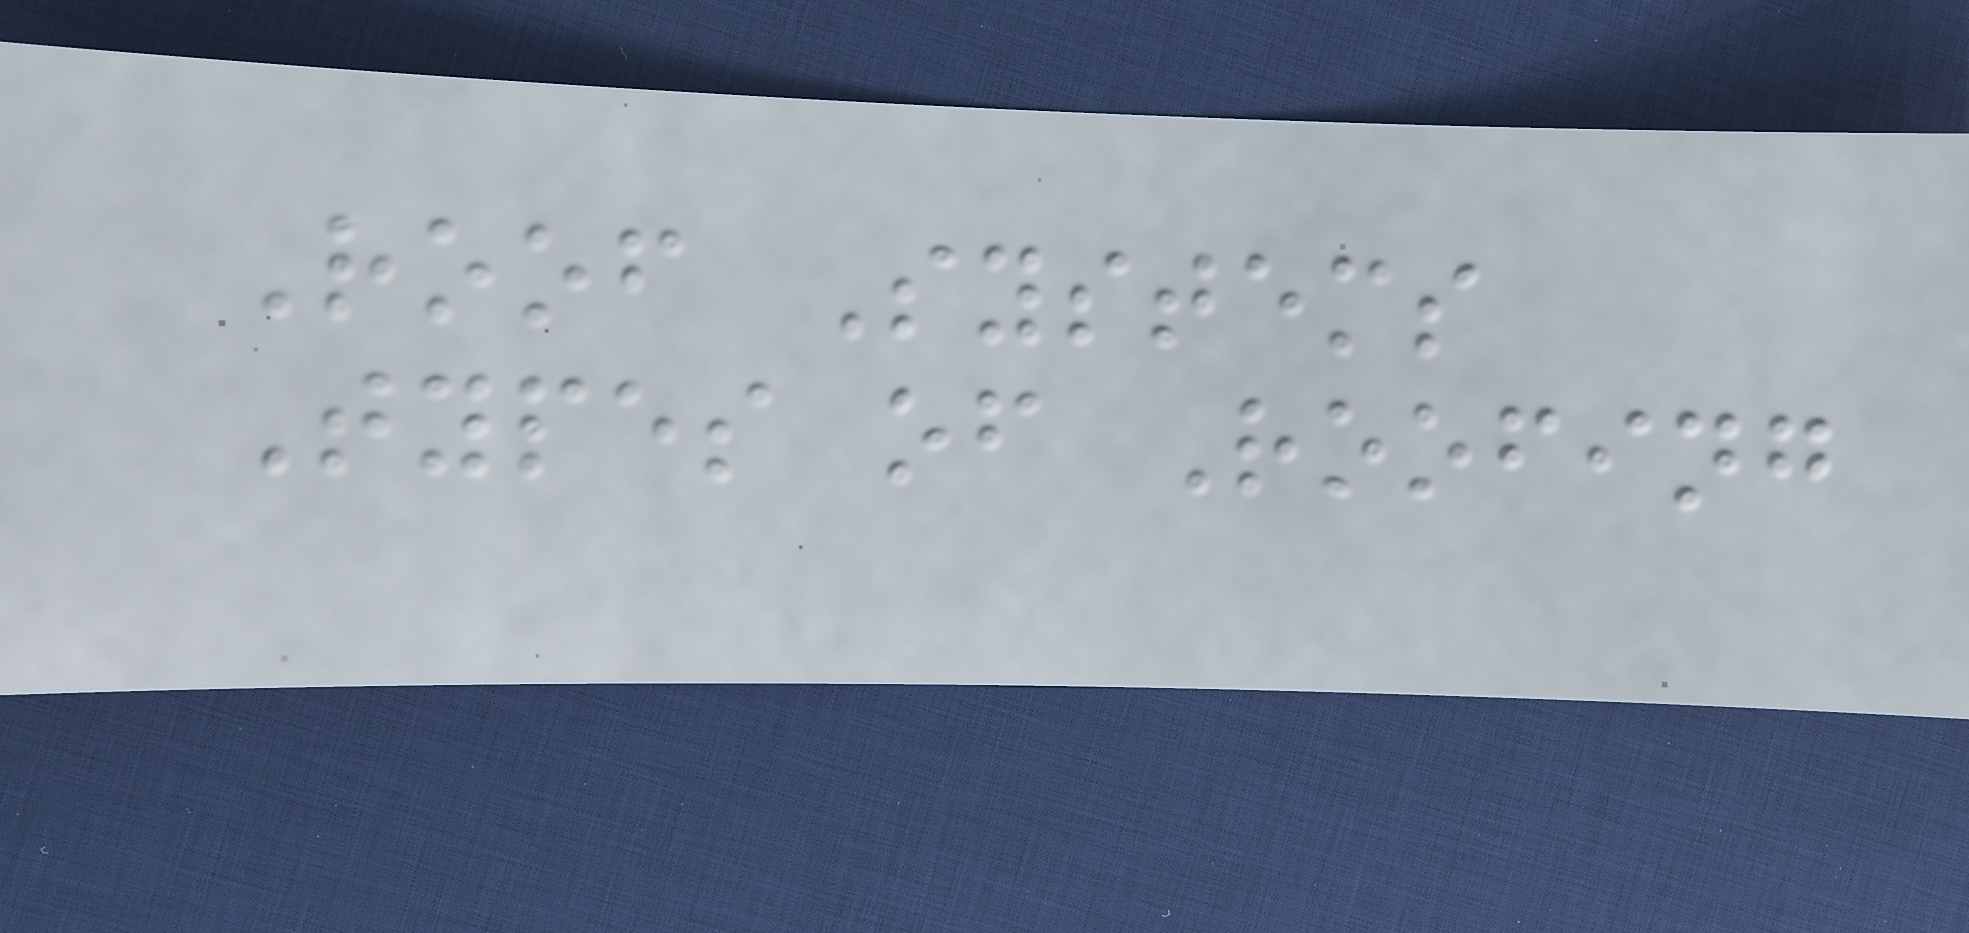Roof Systems
Types of Roofing
